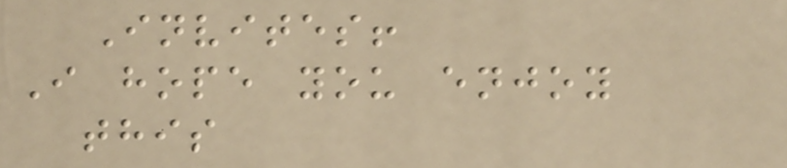Invites!
I hope you enjoy
this
